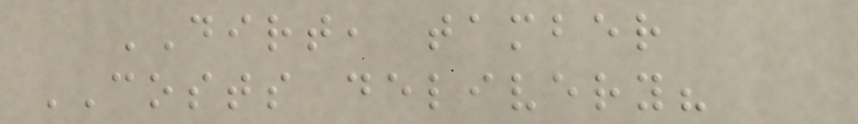DIRT, tamber
COSTS delivery?
